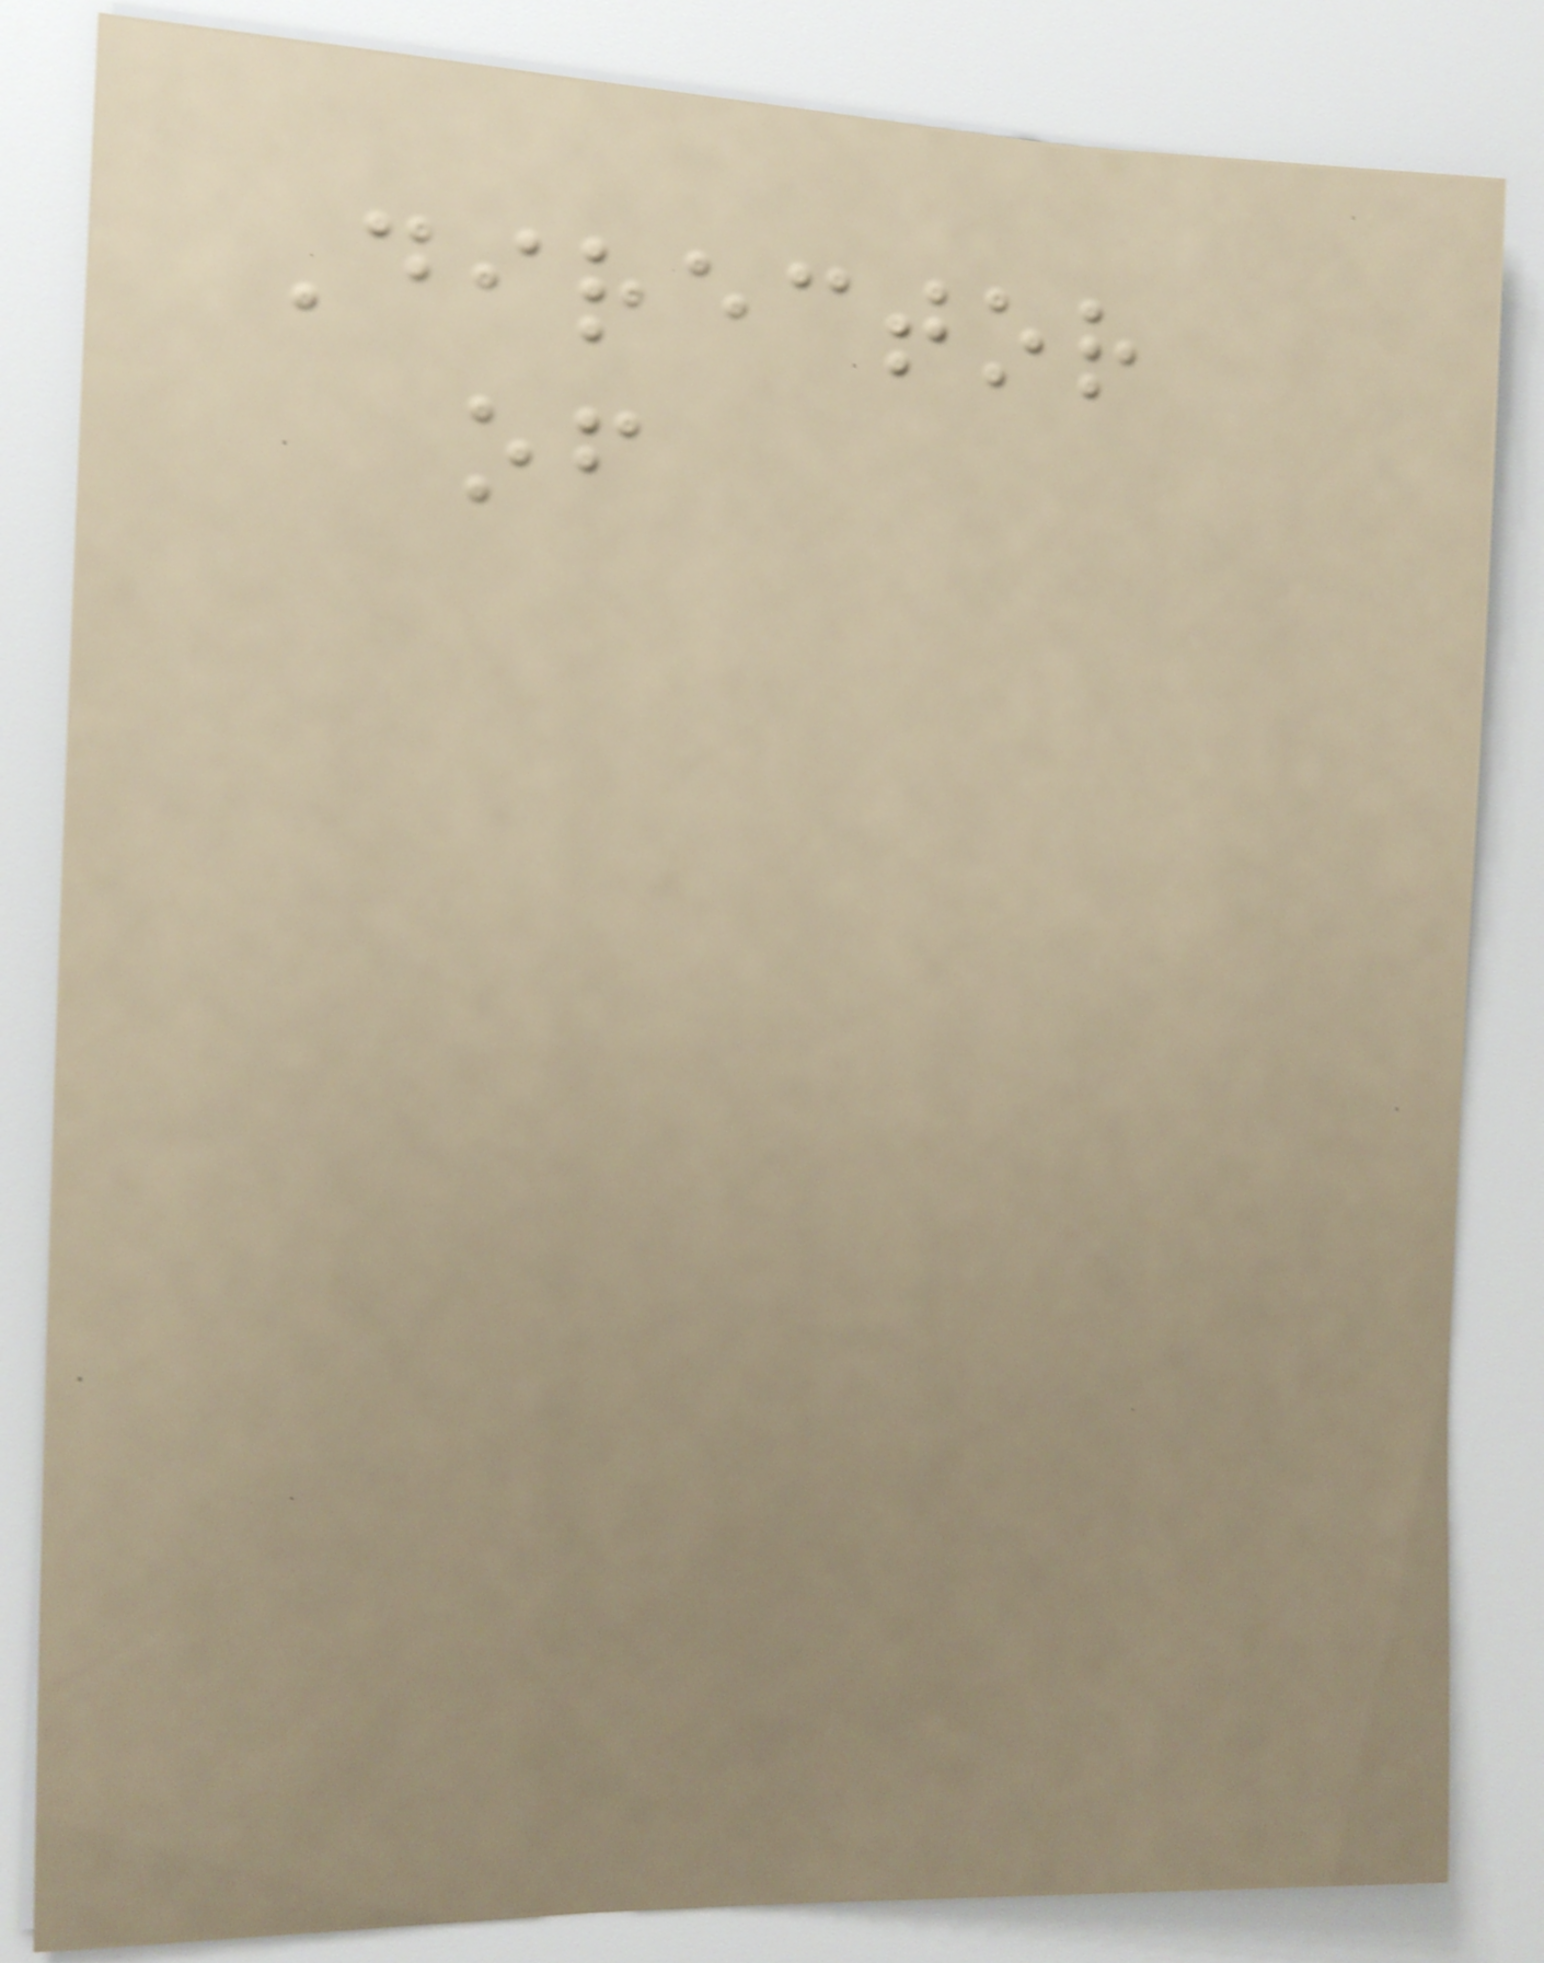Director
of
